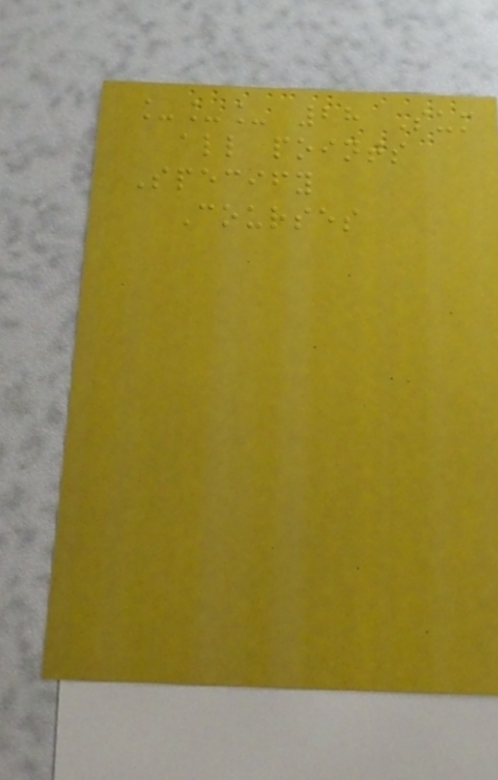___ 28 Sum
all points
Specify
Courses
